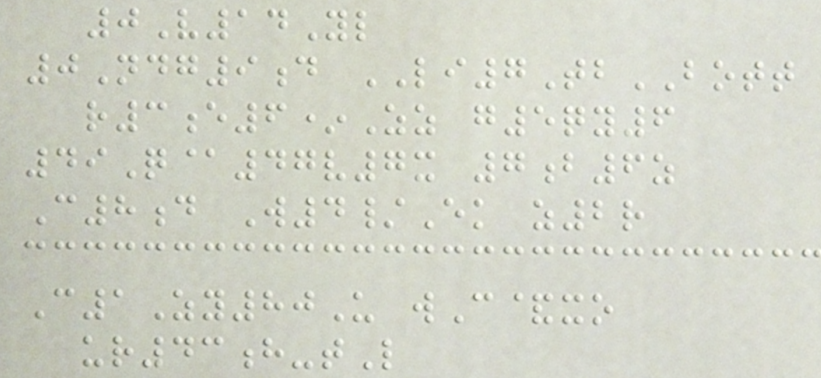0V14Yl
0Ndg9d LI7TbBOTT
r3e6*Zz g5qy6
49Q@47v7x 7b6z
C8d W4/Ek z2r
C1Zy80U wC&xo
ur43h-tL
